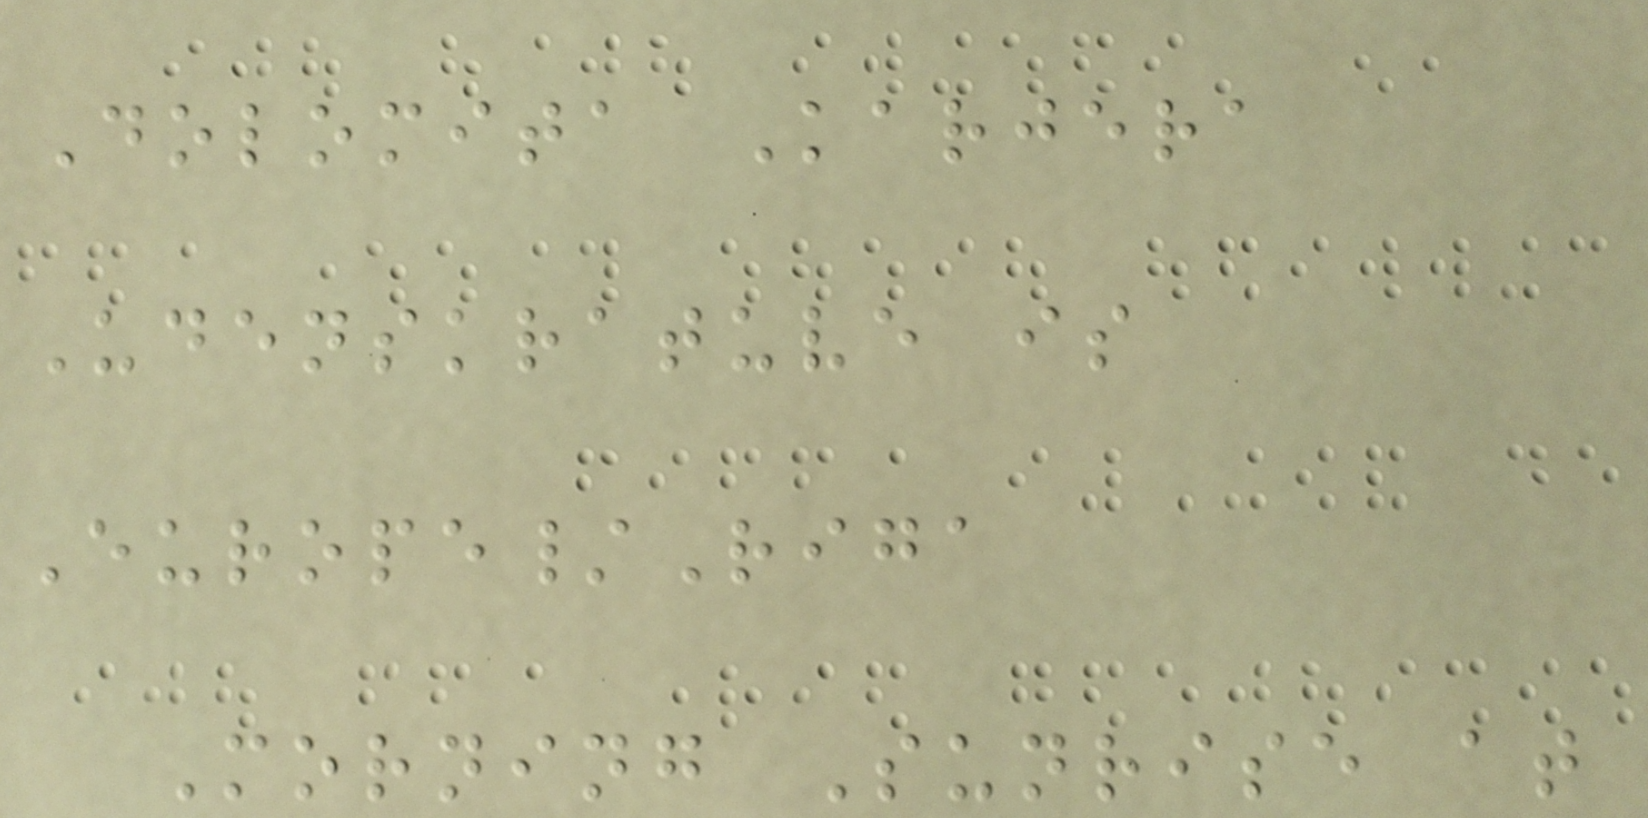Dolomita Karjera
Udenskratuve is
Europe/Riga
Morning Sunrise at
